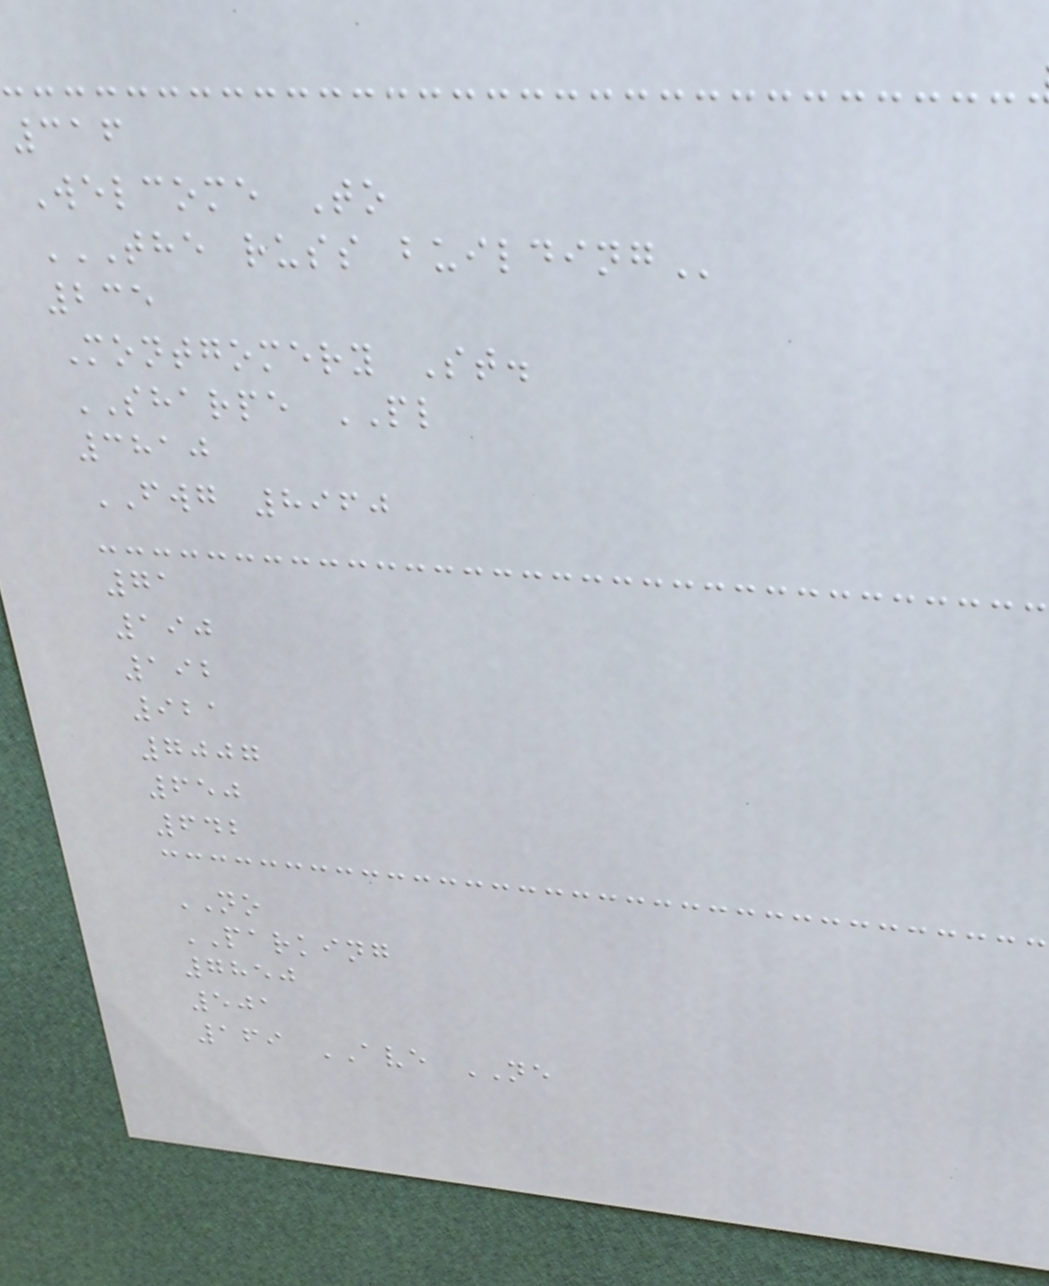316
Welcome To
THE RUSS BUILDING
235
Montgomery St.
SHARPE PL
3810
FWG 8960
71
190
192
921
7007
650
642
NO
PARKING
7850
501
169 AVE NE
